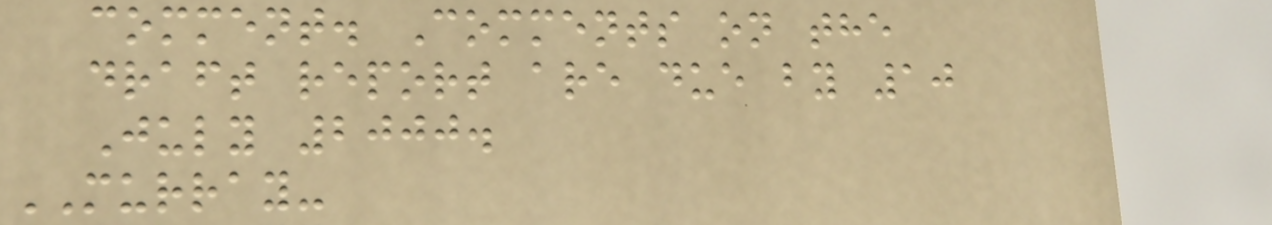comment. Comments on the
draft report are due by 10
July 2000.
MURRAY-
